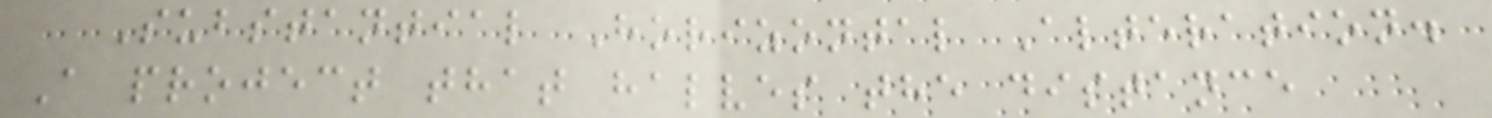Substantial Horizontal Alteration.
A project that halves the distance
